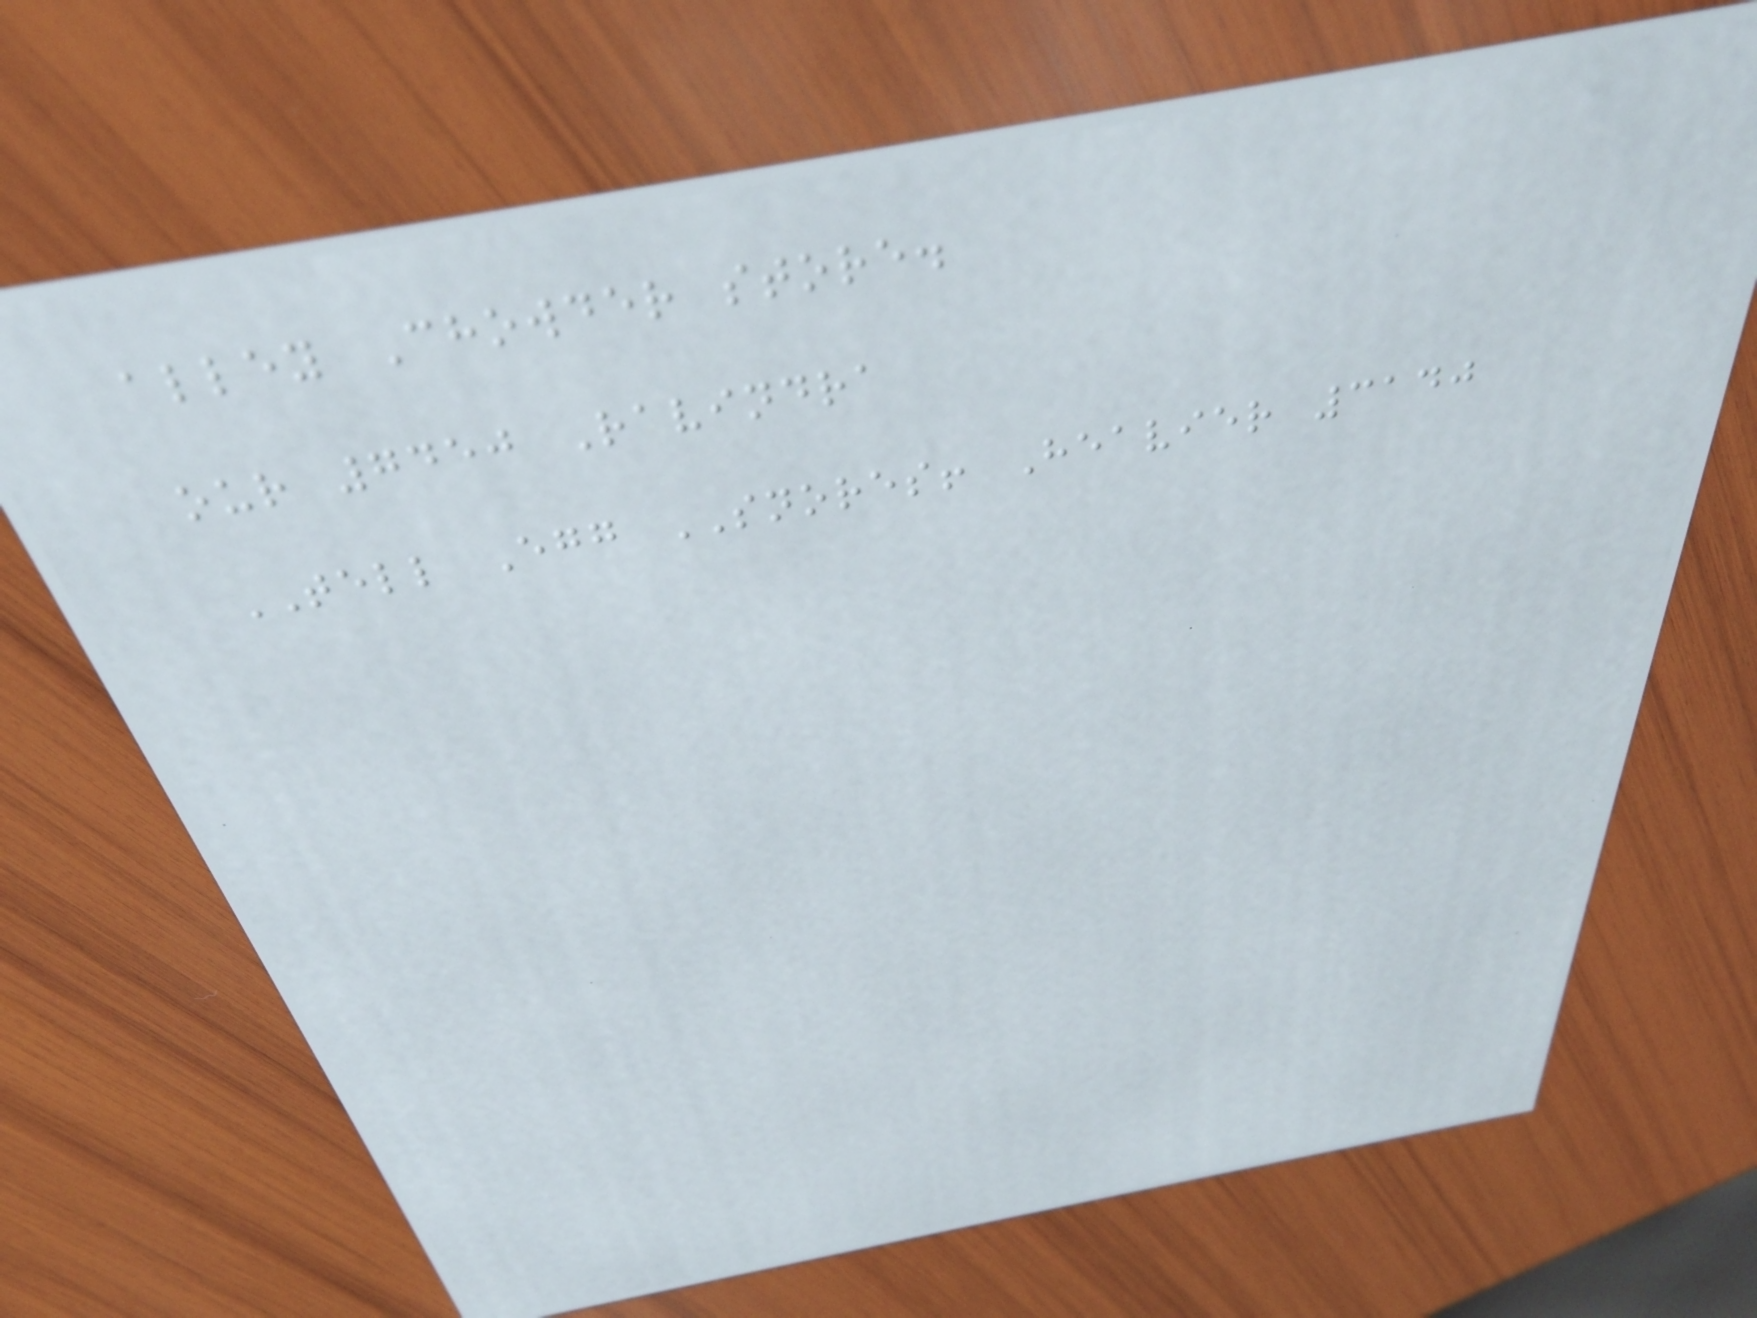alley Chowder store.
our 7450 Ravindra
TELL Egg SNORES! Heavier 3140
